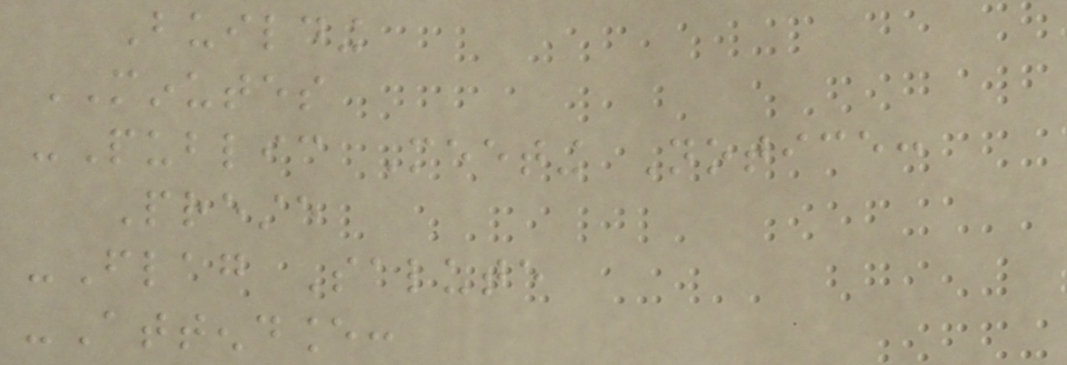Building
MINUTES
-Public Meeting Notice:
Preste
-Flag Salute
-Attendance:
